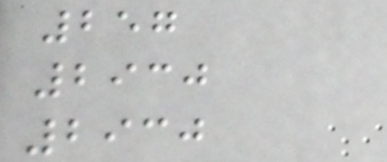257
2930
2930
